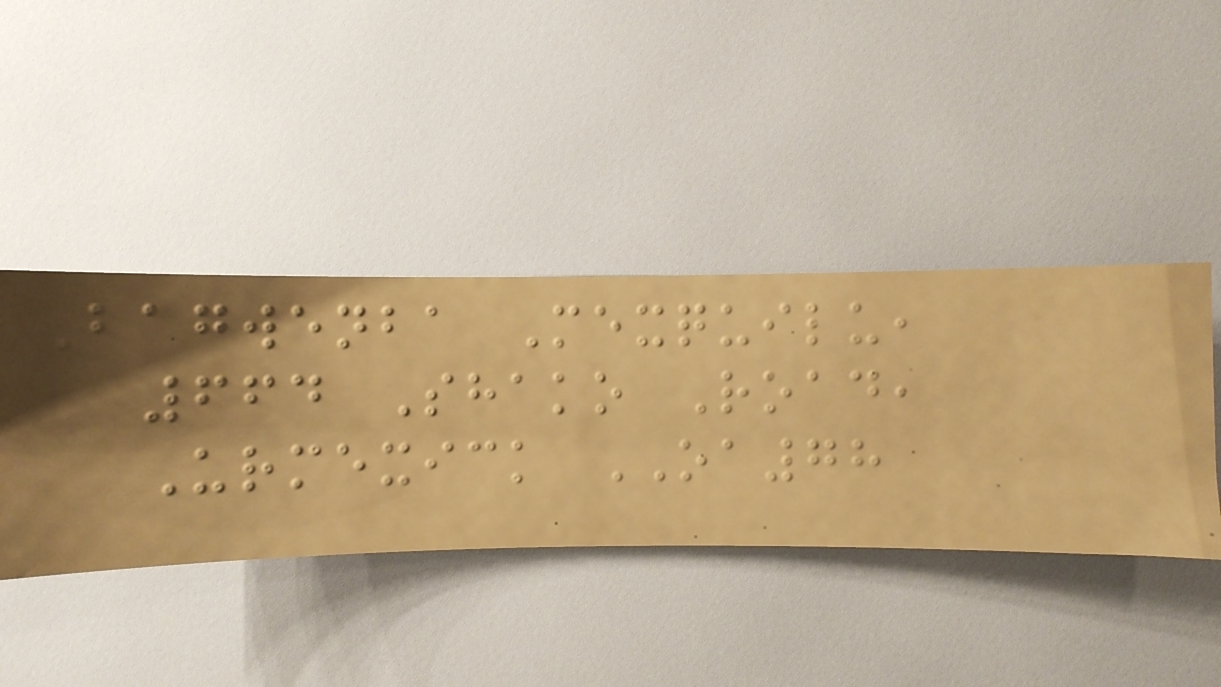Bagwenba Mexquilu,
664 Shako Road,
Urmexick OA78
